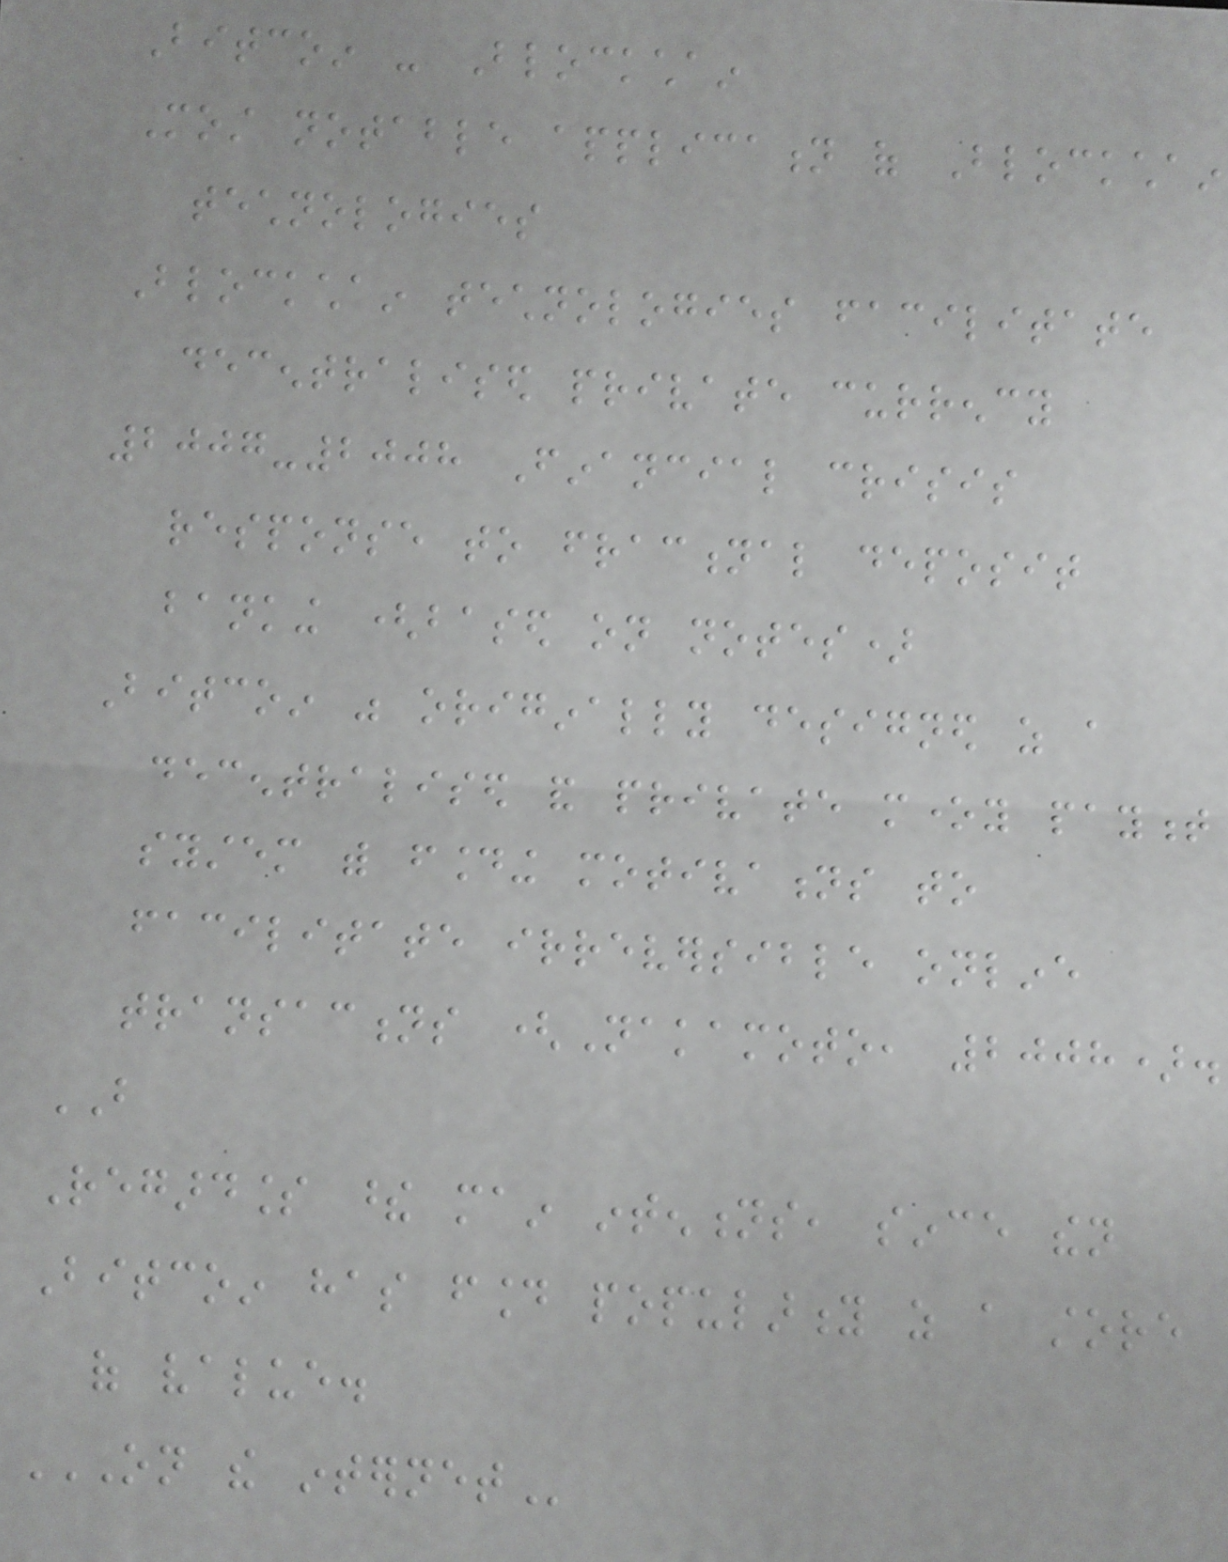Bitcoin - Blockchain
Most notable application of Blockchain
technologies
Blockchain technologies facilitate
decentralised private currency
2007-2008 Financial crisis
response to fractional deposit
banking (based on notes)
Bitcoin was originally designed as a
decentralised and private money payment
system with founding motivations to
facilitate irreversible online
transactions (Nakamoto, 2008).
BUT
Regardless these main intentions, since then
Bitcoin has found popularity as a store
of value.
ON THE INTERNET
